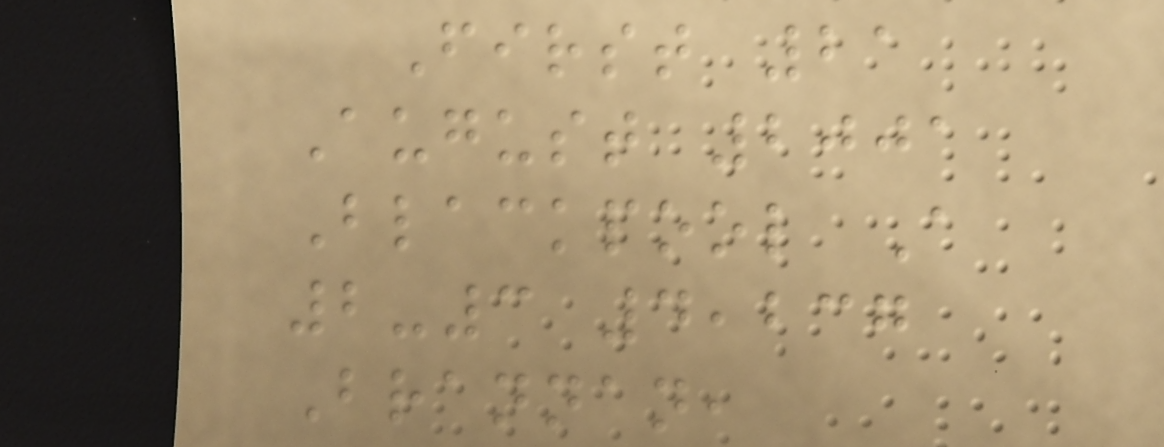First 21
August 2001
Blackpool A
2-3 4,237
Brannan,
